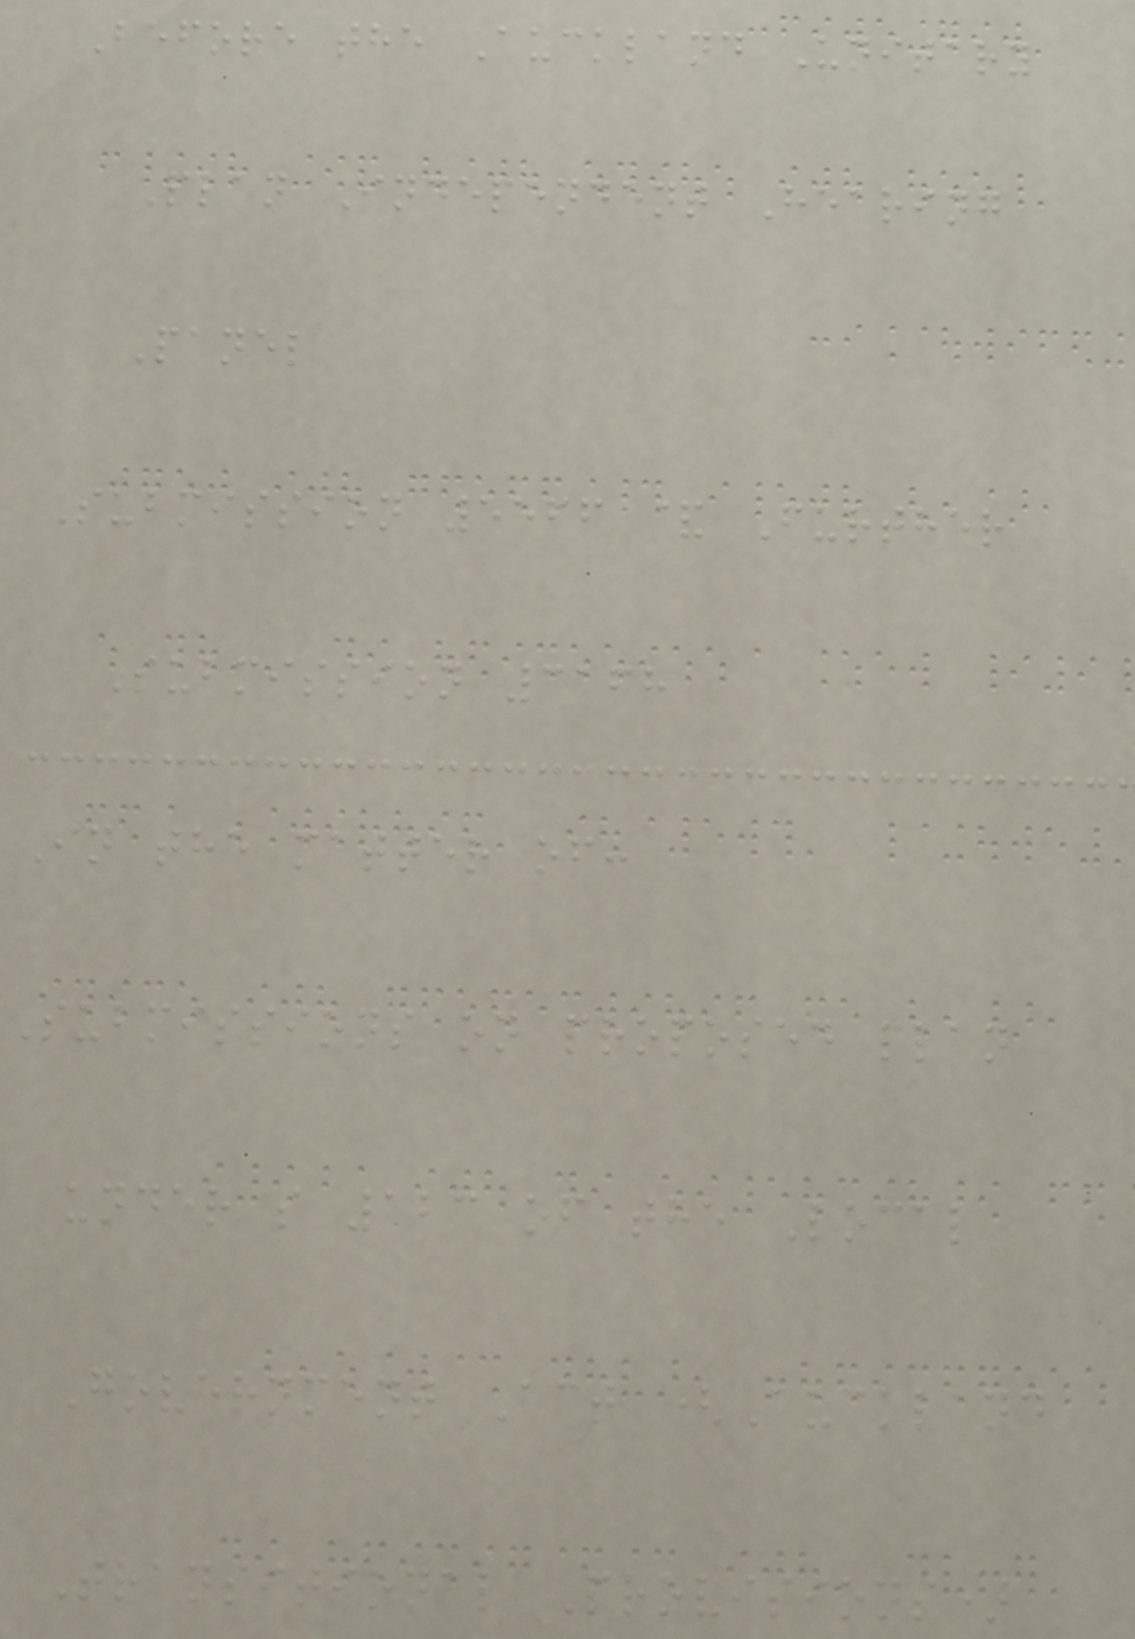Before the Auckland Unitary
Plan Independent Hearing
Panel
Submission 5566 & Further
Submission 3168
In the matter of:
Submissions on proposed plan
under s 123 of the Local
Government Act (Auckland
Transitional Provisions)
